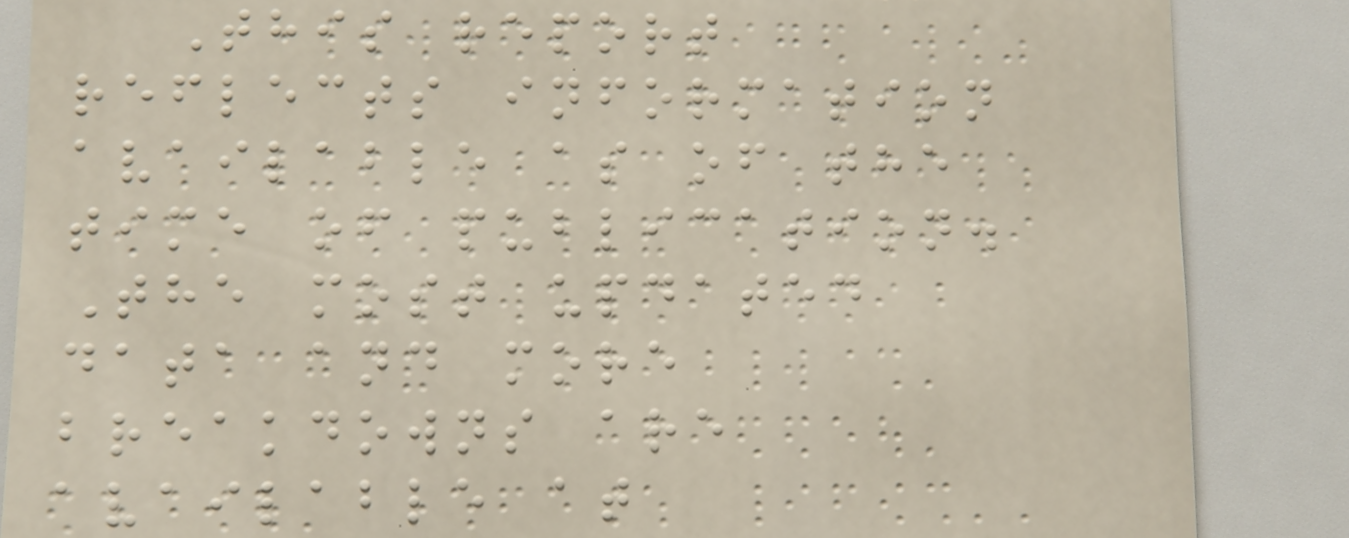This report
reflects information
available as of the
time of publication.
The most updated
data and more
breakdowns are
available at
